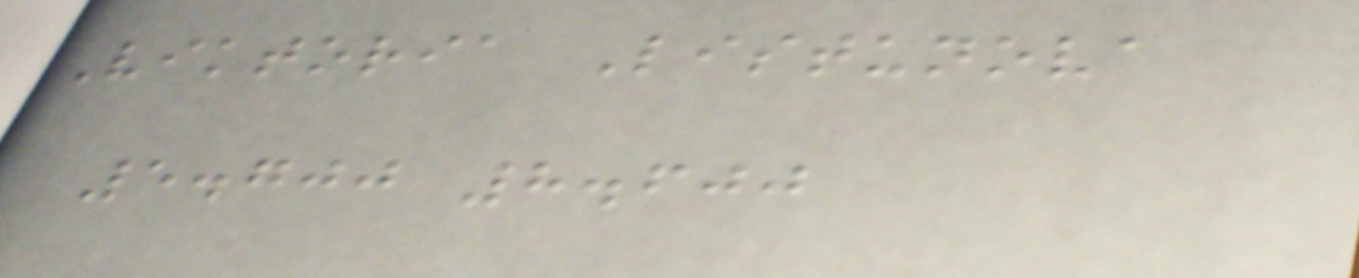Viktoria Listunova
5.700 8.600
